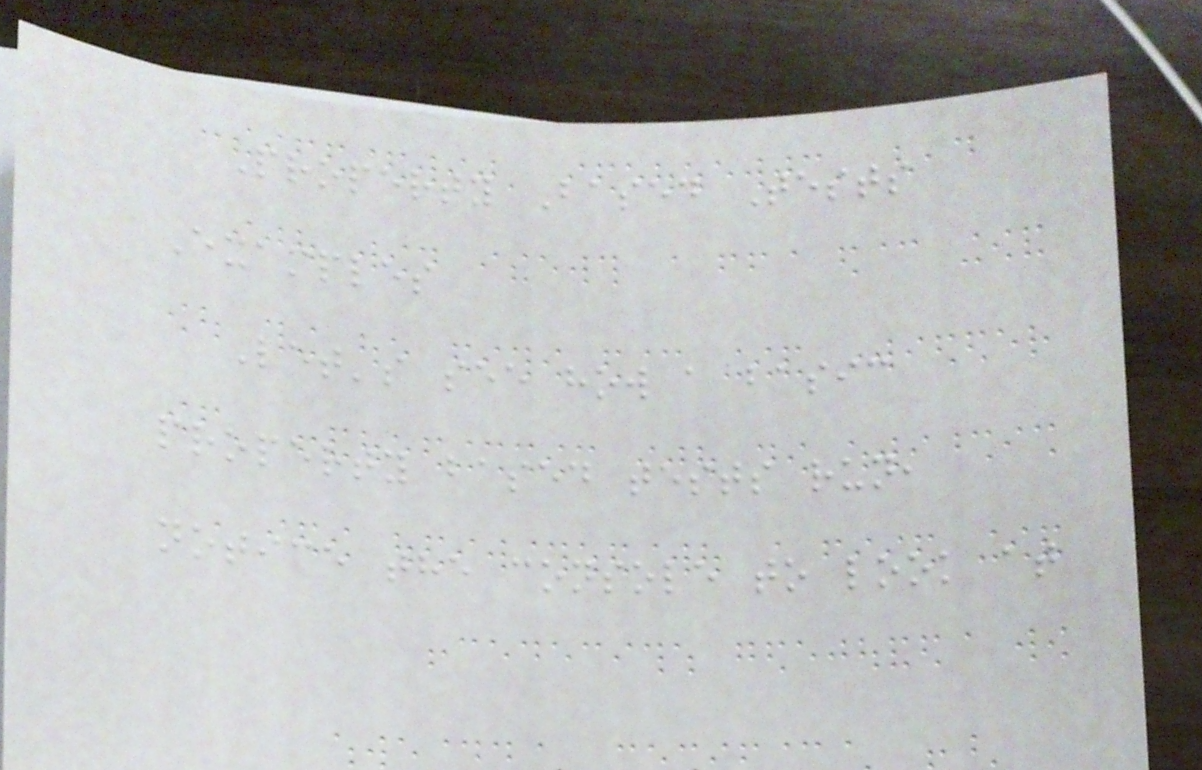Property Based Tests
Examples
Let's see how a basic
property based tests run,
notice the console to look at
